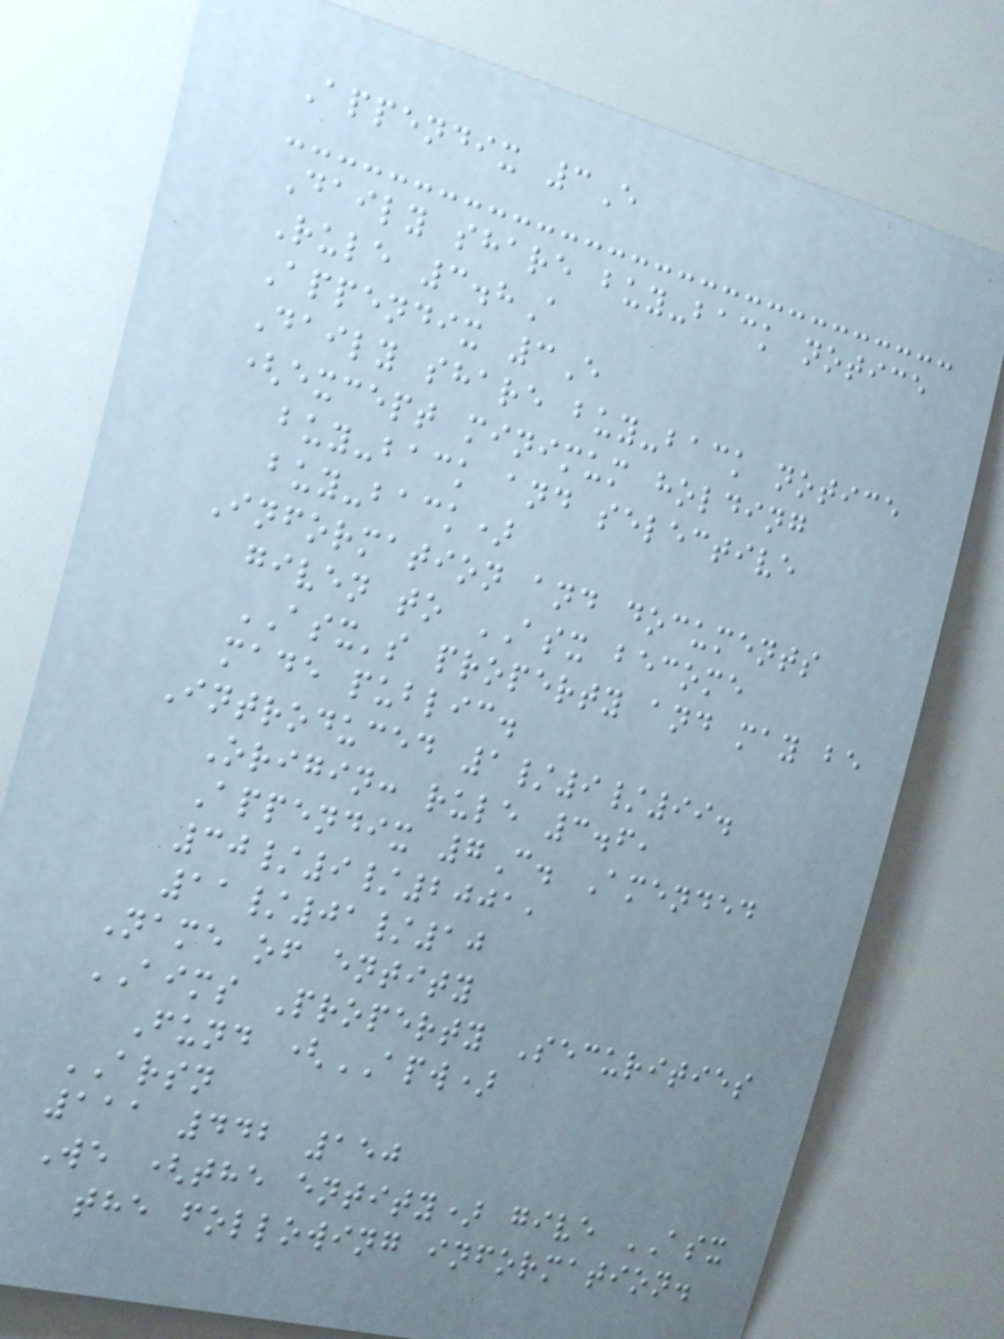Appendix 3E
Daily share buy-back notice
Rule 3.8A
Appendix 3E
Daily share buy-back notice
(except minimum holding
buy-back and selective
buy-back)
Information and documents
given to ASX become
ASX's property and may be
made public.
Introduced 1/9/99.
Origin: rule 3.6,
Appendix 7C. Amended
30/9/2001,
11/01/10
Name of entity
AIMS Property Securities
Fund (APW)
ARSN
111 442 150
We (the entity) give ASX
the following information.
